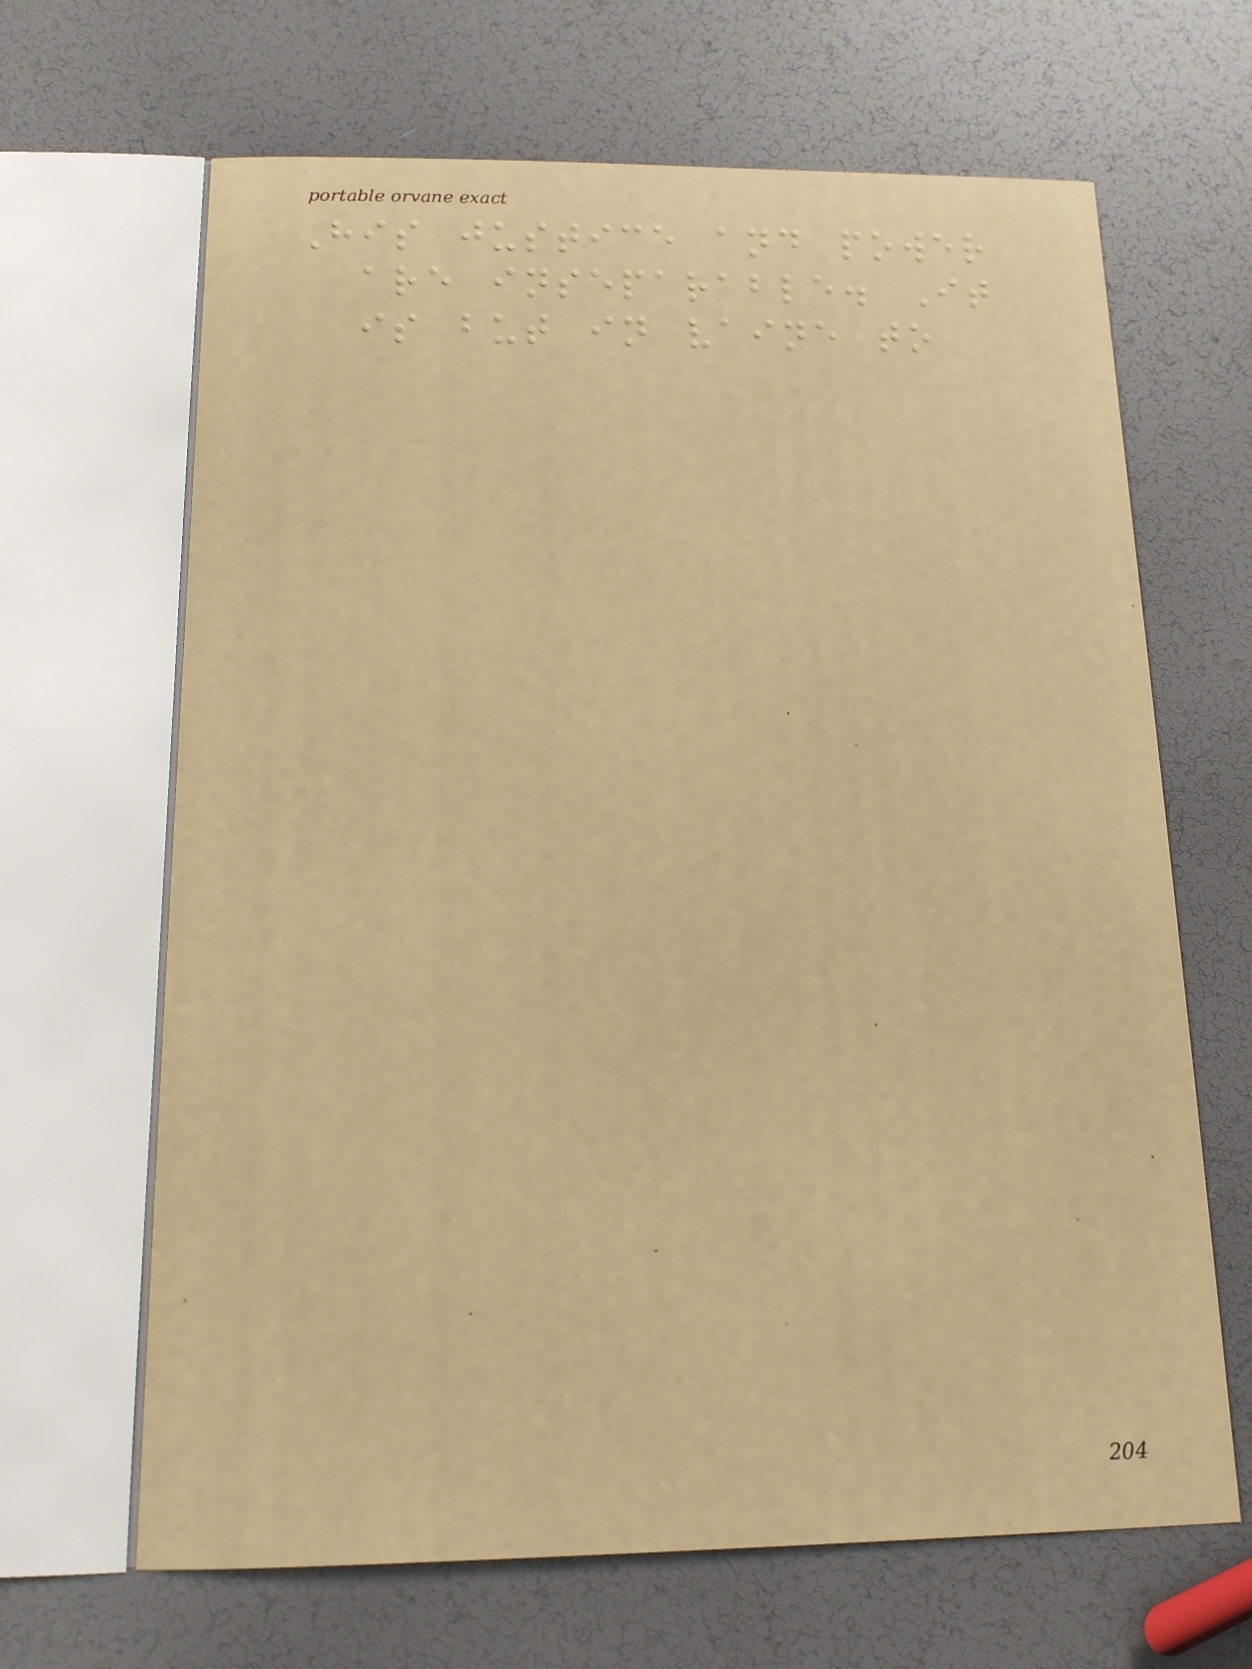His justice and power
are inseparable. It
is but in vaine to
